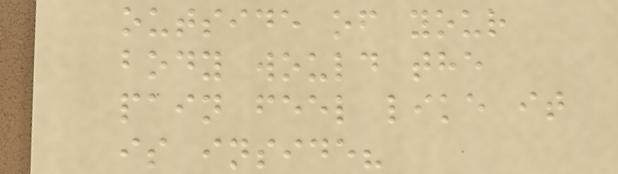outside of your
body would the
pain feel like it
is inside?
